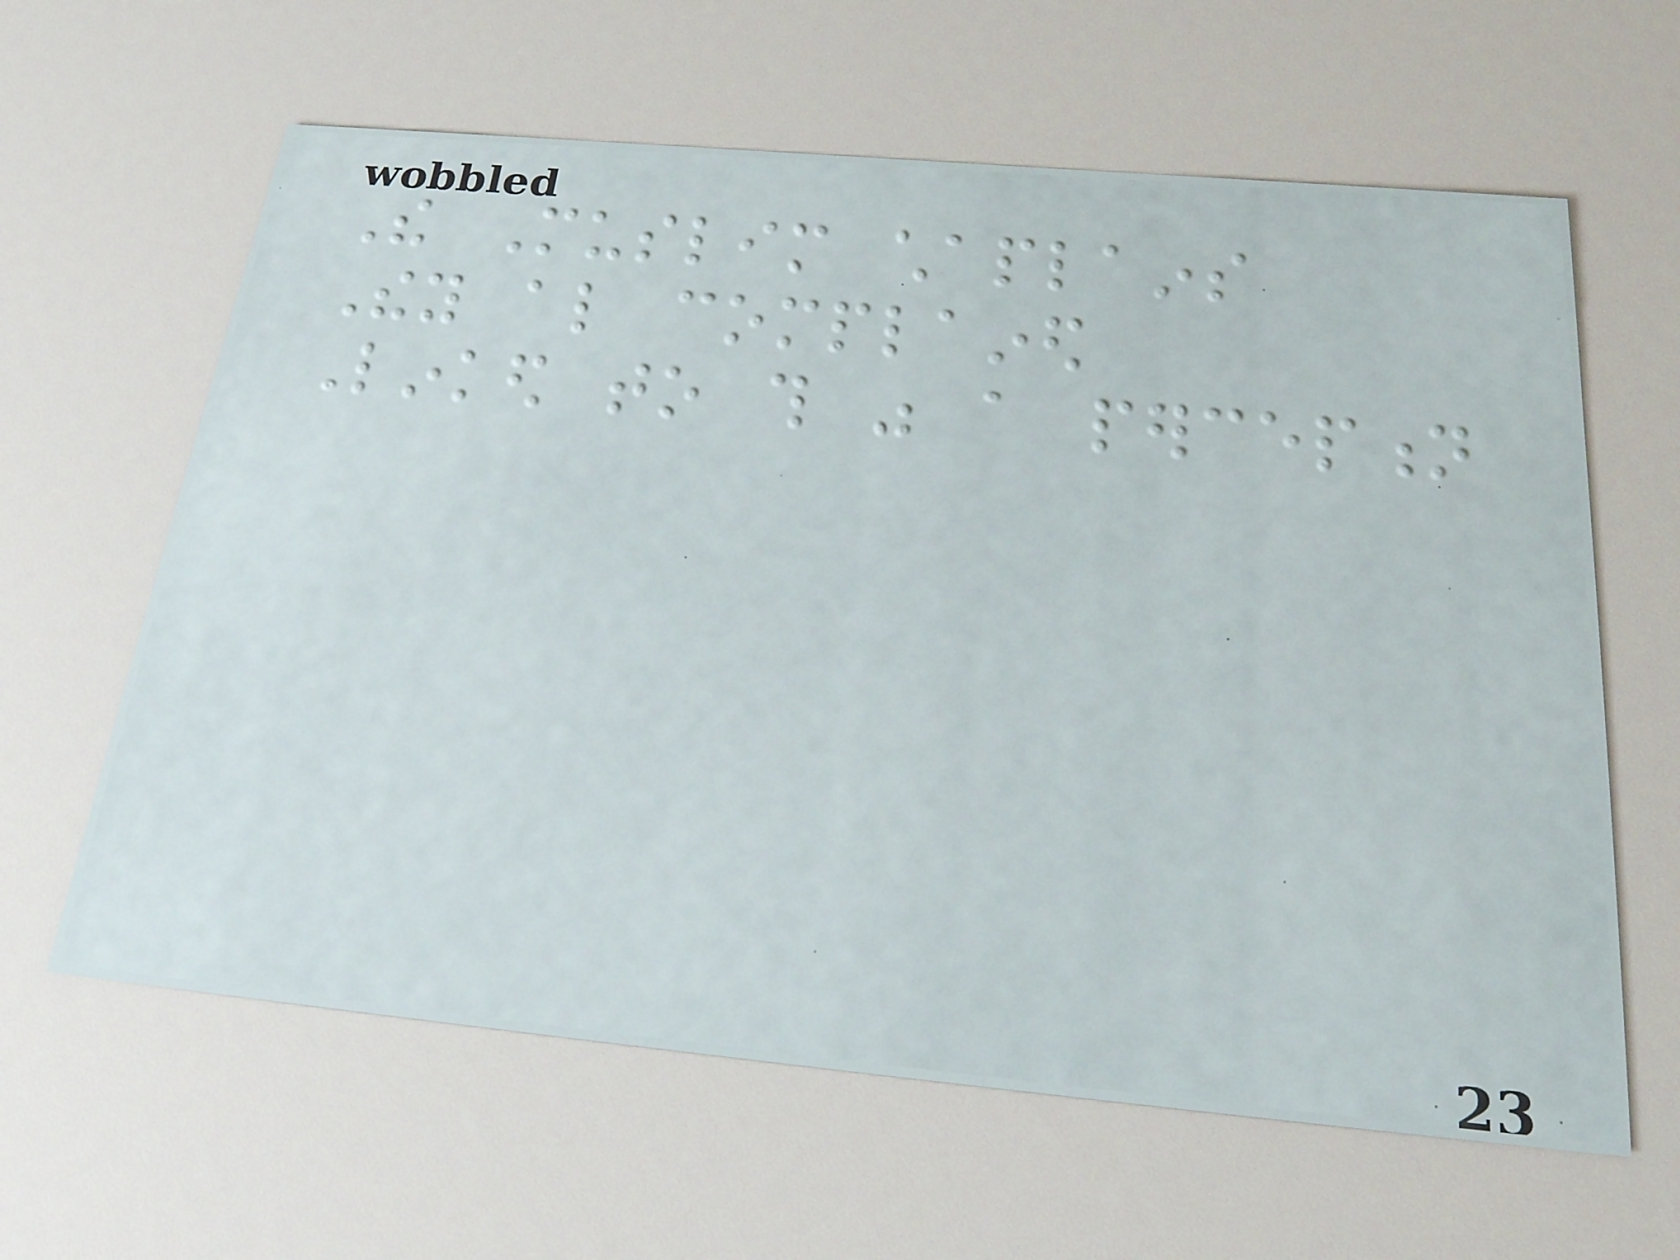The Muslim chaplains
They also complained
Linked to this was a perception
